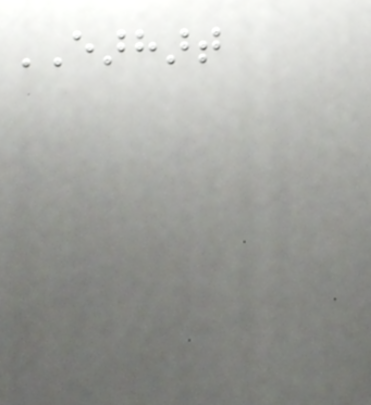EARHART
